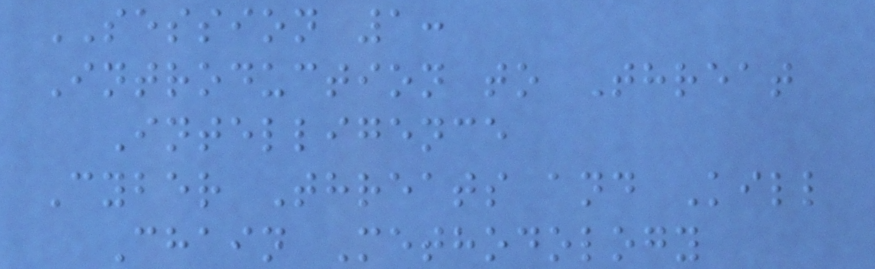SESSION 1:
Introduction to Threat
Intelligence
Cyber Threats and Kill
Chain Methodology
